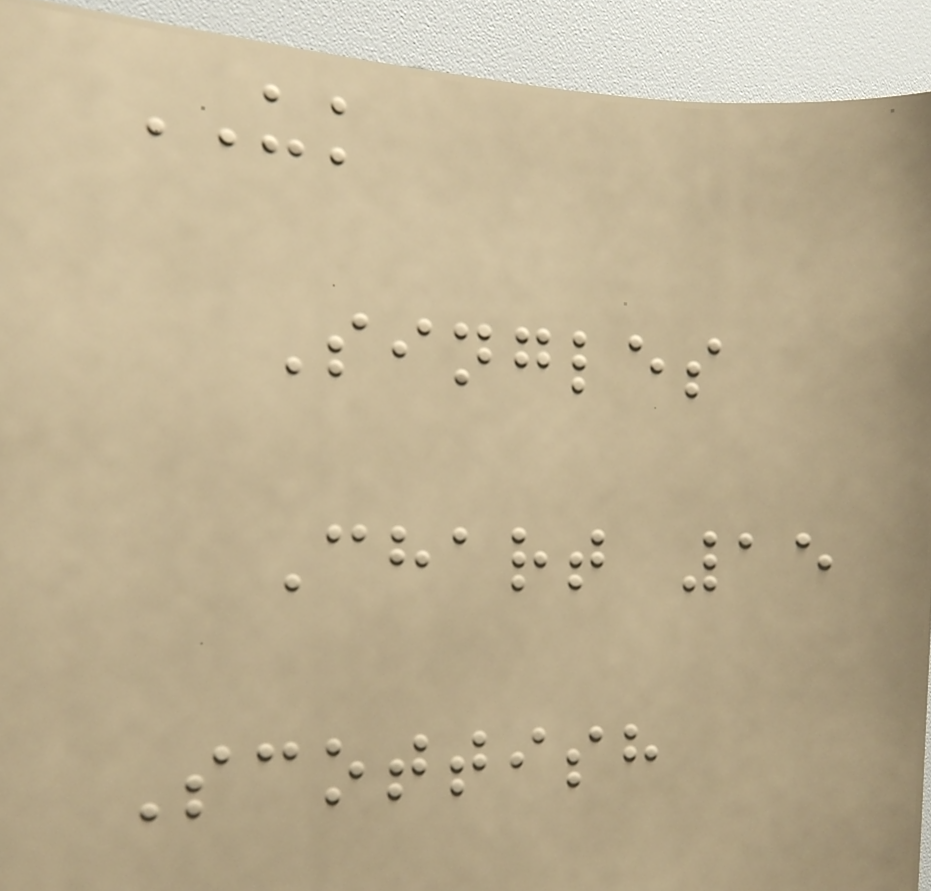UK
Singles
Chart 15
Scottish
